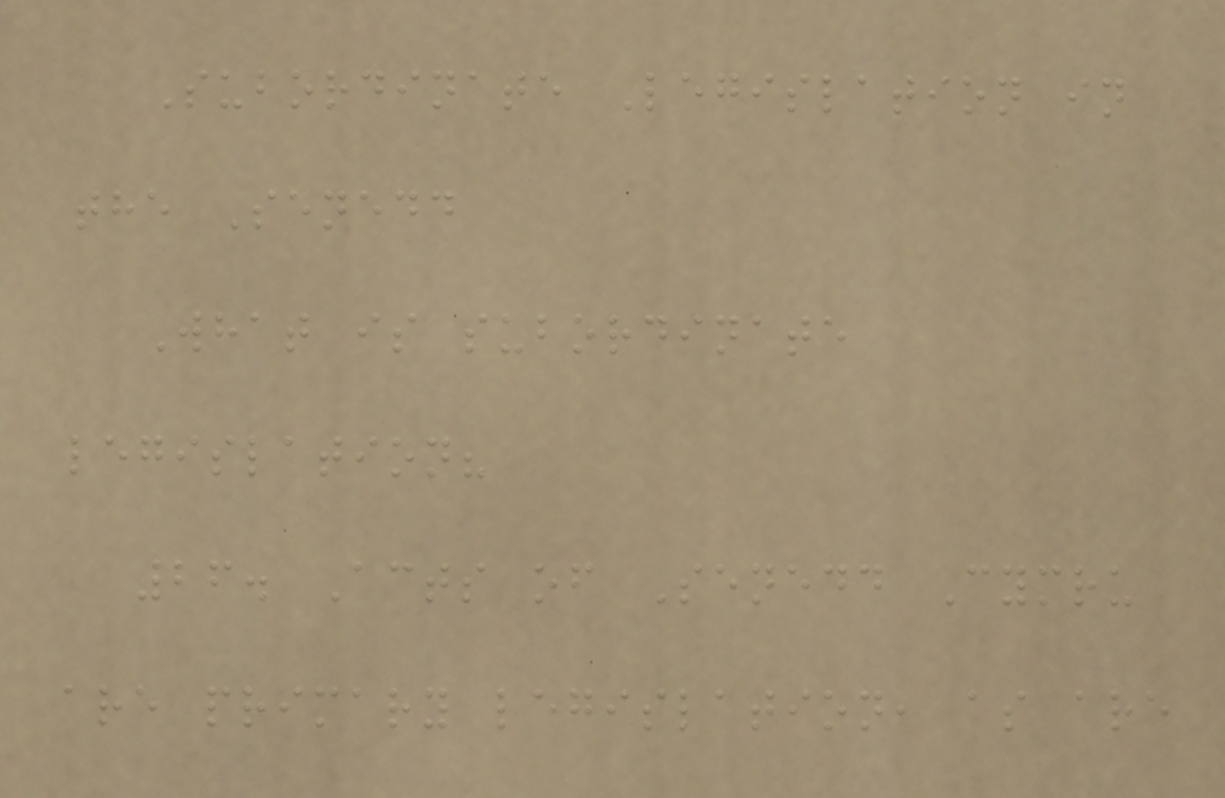Subordinate Legislation in
the Senedd
What is subordinate
legislation?
26. Acts of Senedd Cymru
are primary legislation, as are
